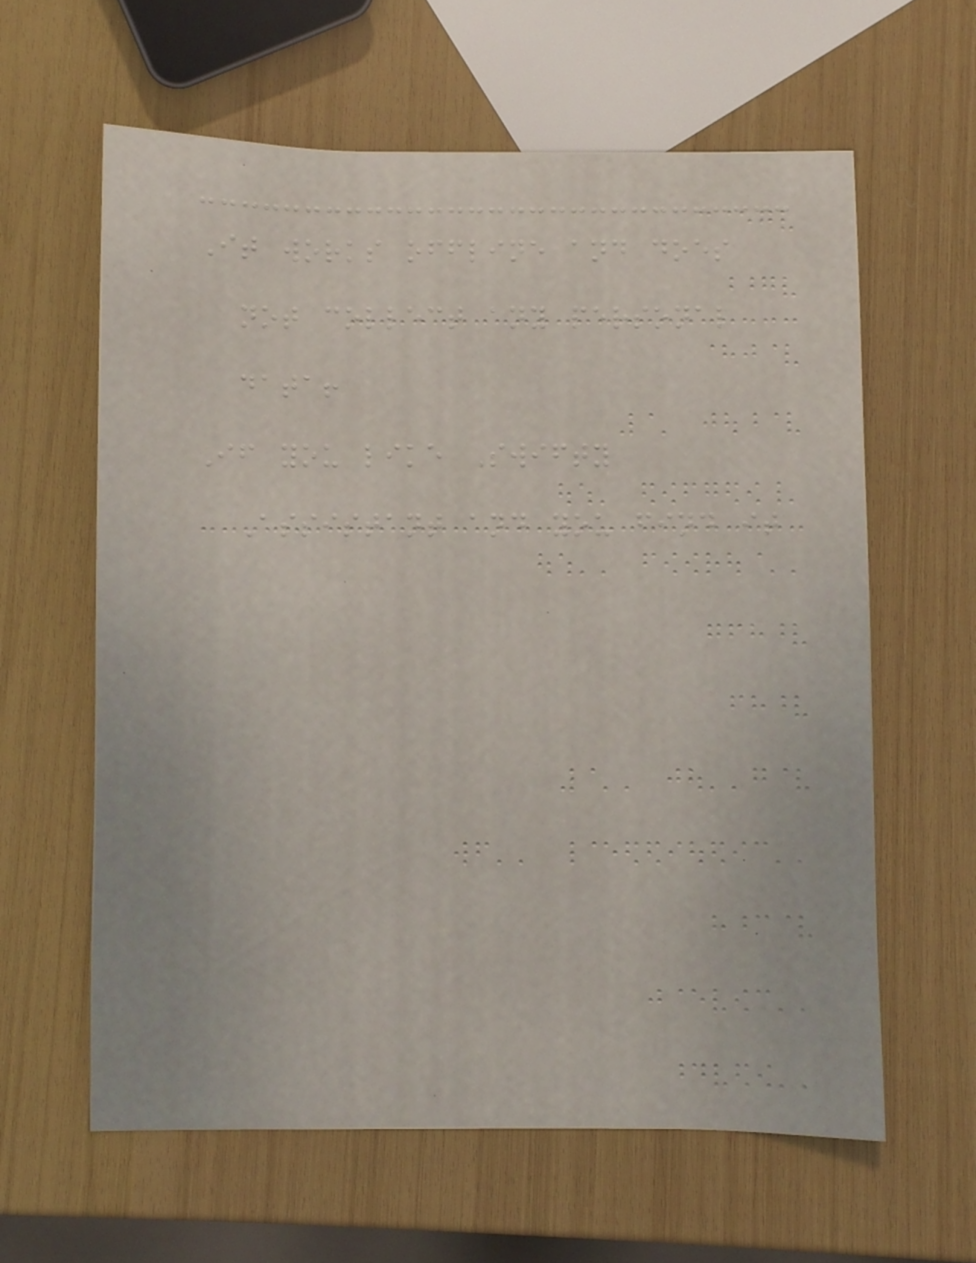It works offline and does
not collect any personal
data!
If you like Swifty
Assistant and you find it
